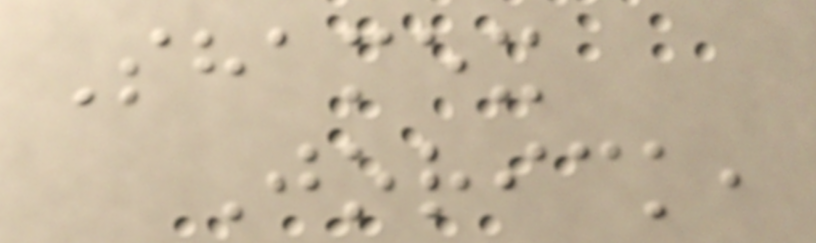Shamex
Jorick,
